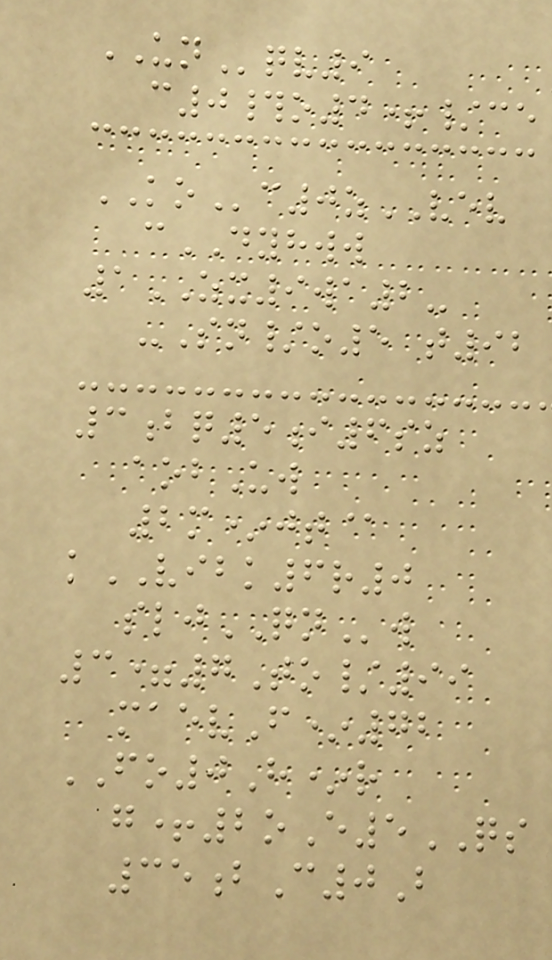UNqv9
c0#o4+/ce
KOc0zVEV
cDYHWW
1ZX9wa2-
-Sn/o5 t92
3bq5i6sz
aobUw
2m*jt@
kVIBK6r0
sljQNw
3=7To/99
maevF*72
FO0H*r
g+2oE5QS
35bC0B
